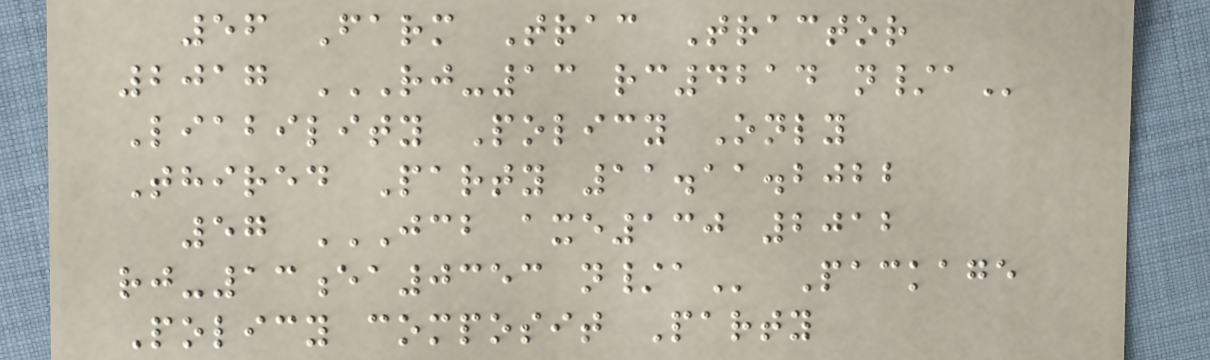56 Farm Trac Tractor
2017 RJ-13 RC4214 N/A
Liability Policy Only
Thired Party 11.11.2022
57 JCB AXE130 2012
RJ-13EA0353 N/A Package
Policy composit Party
